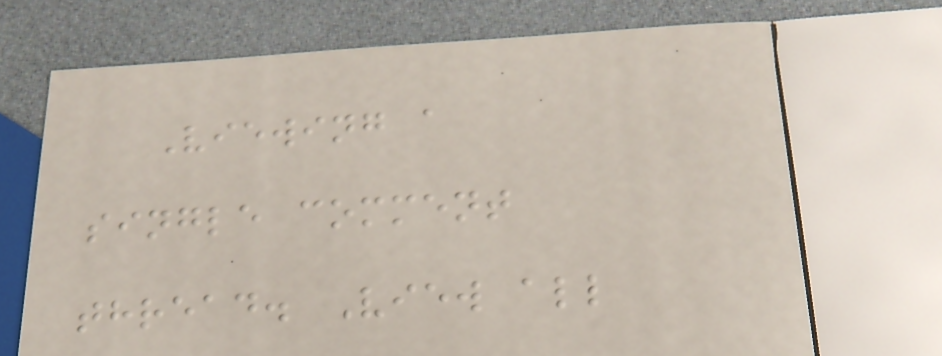Viewing a
single comment
thread. View all
